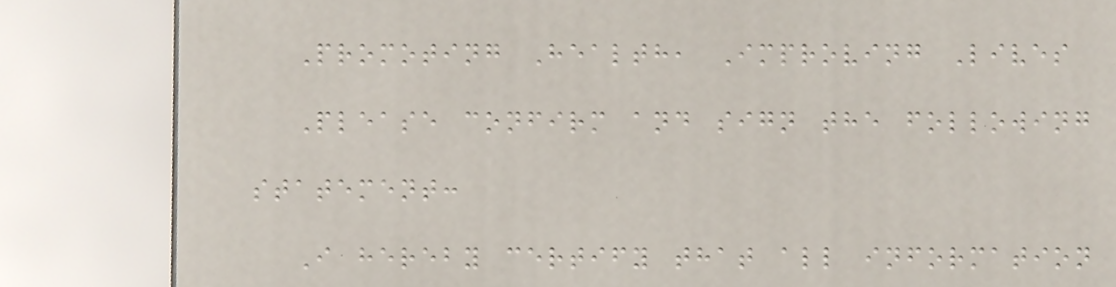Promoting Health, Improving Lives
Please confirm and sign the following
statement:
I hereby certify that all information
